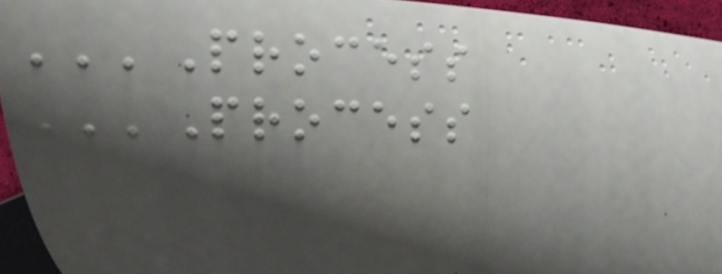'''Process
'''Process
